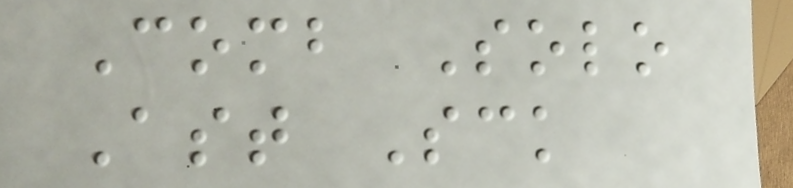Comb Solo
Ast Sck
